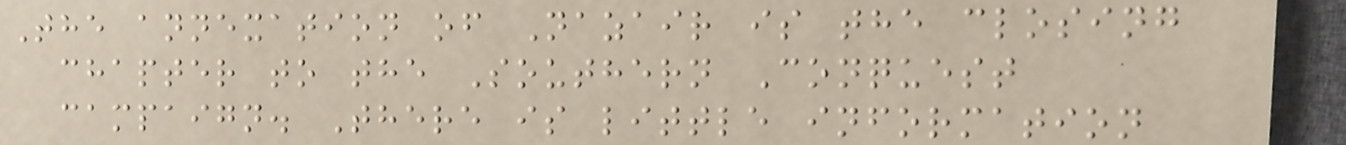The annexation of Nazair is the closing
chapter to the Southern Conquest
campaign. There is little information
